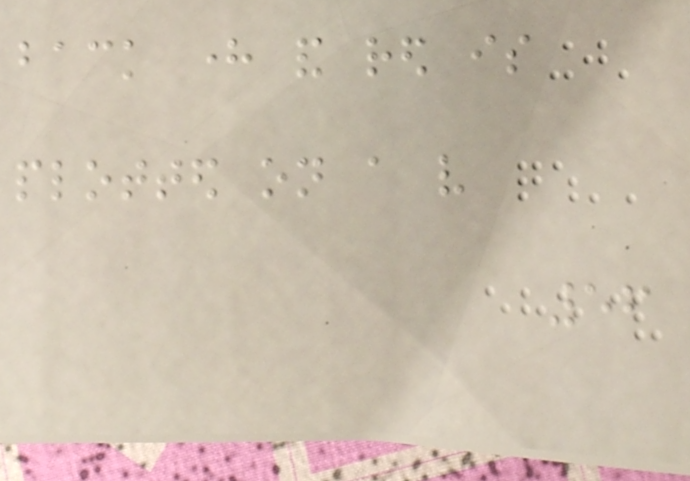back here and red is
plotted on a very
56
